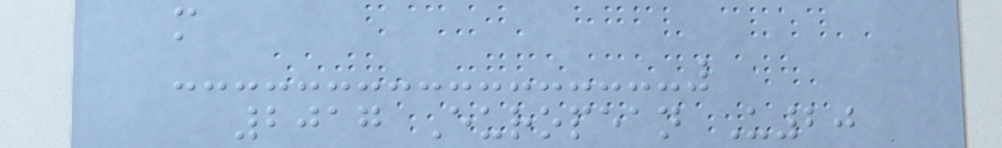m
2017 European U20
